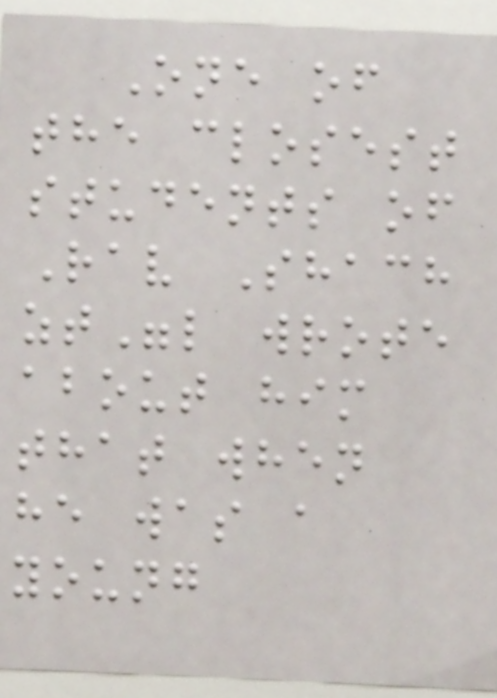One of
the closest
students of
Rav Shach
zt"l wrote
about him
that when
he was a
young
